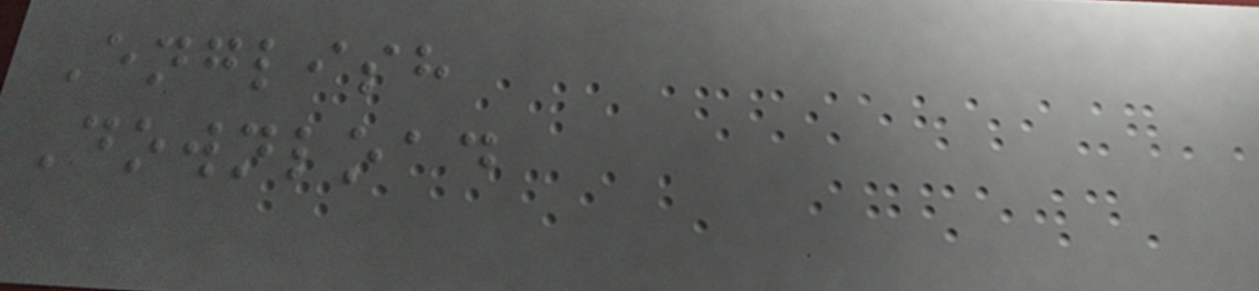English
Download
